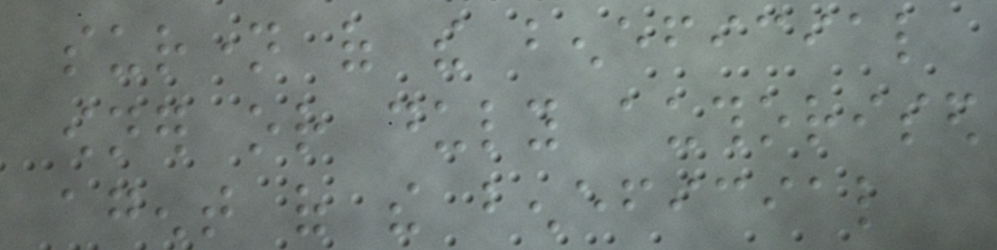surname of the beneficial
owner or duly authorised
agent of the beneficial
